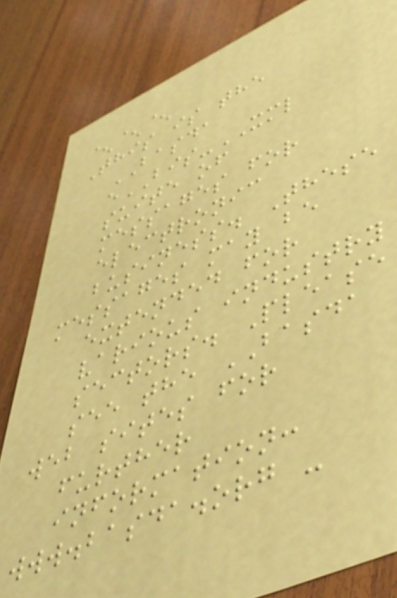^^^
This is the
BASDA
eBIS-XML
suite of
messages for
electronic
business. These
messages may be
extended for
various industry
sectors. Please
see the BASDA
web sites for
further
information:
www.basda.org -
